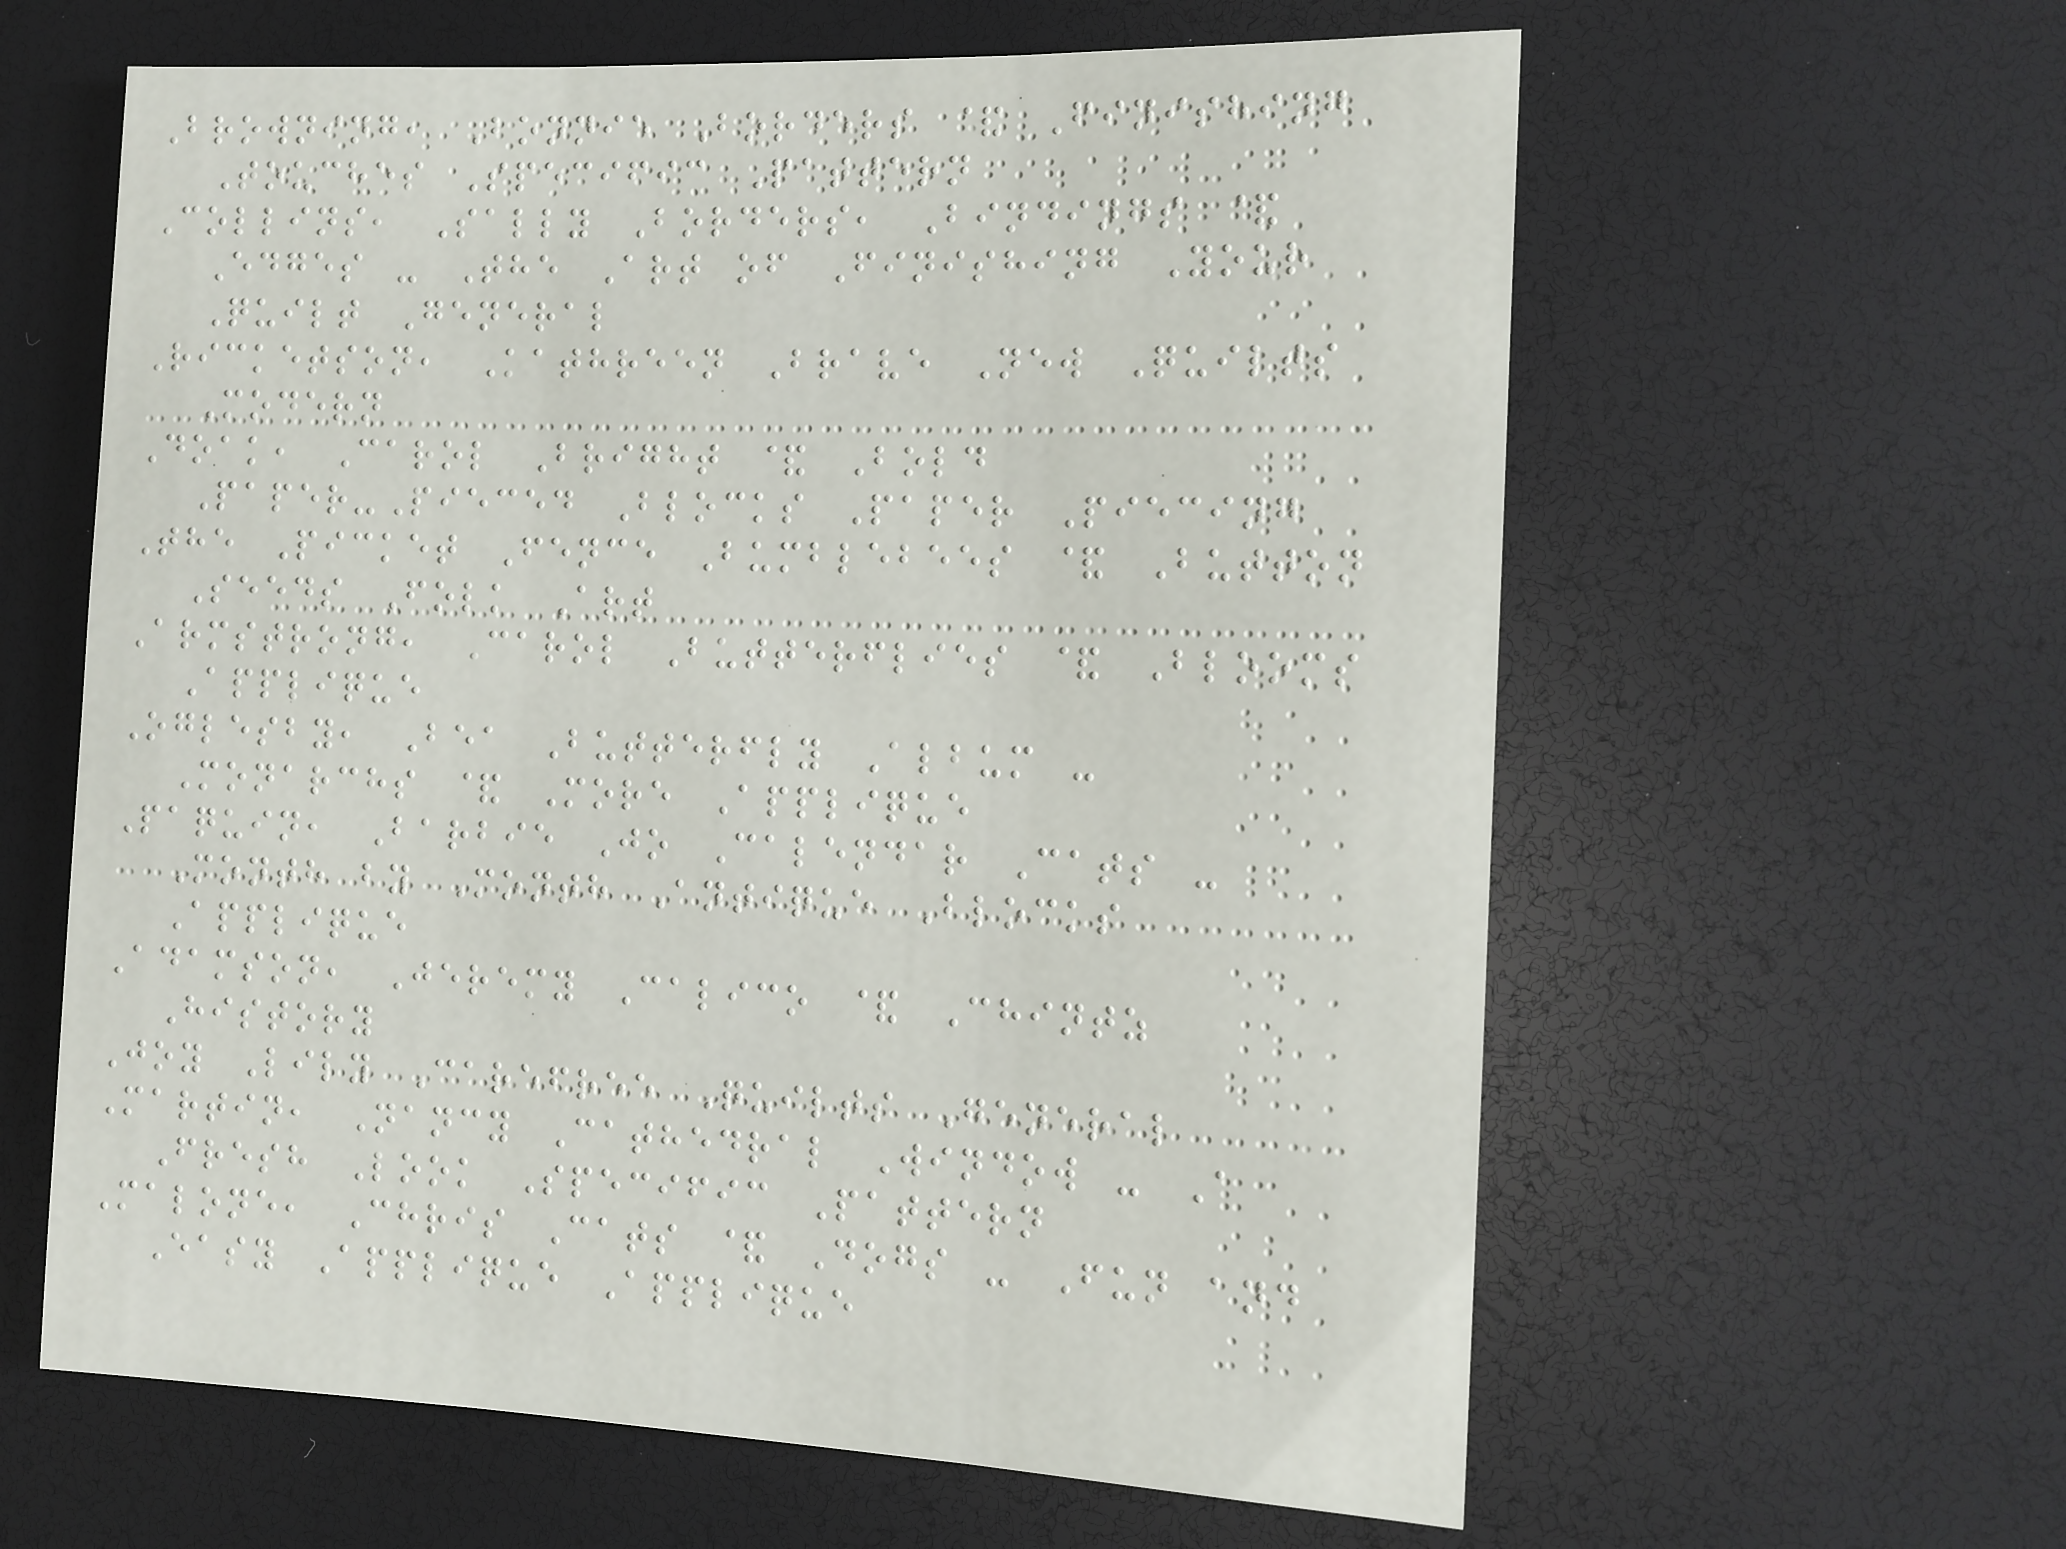Browning, Bonnie Borders & Finishing
Touches Specific Pattern
Collins, Sally Borders, Bindings &
Edges - The Art of Finishing Your
Quilt General
Ricketson, Kathreen Brave New Quilts
Modern
Doak, Carol Bright & Bold
Paper-Pieced Blocks Paper Piecing
The Picket Fence Bumblebees & Button
Seeds Folk Art
Armstrong, Carol Butterflies & Blooms
Applique
Oglesby, Bea Butterfly Album -
Monarchs & More Applique
Paquin, Barbie Jo Calendar Cats -
Month by Month Antique Blocks
Applique
Adamson, Jeremy Calico & Chintz
History
Joy Lily Carefree Quilts General
Martin, Nancy Cathedral Window - A
Fresh Look Specific Pattern
Malone, Chris Cats & Dogs - Fun and
Easy Applique Applique
